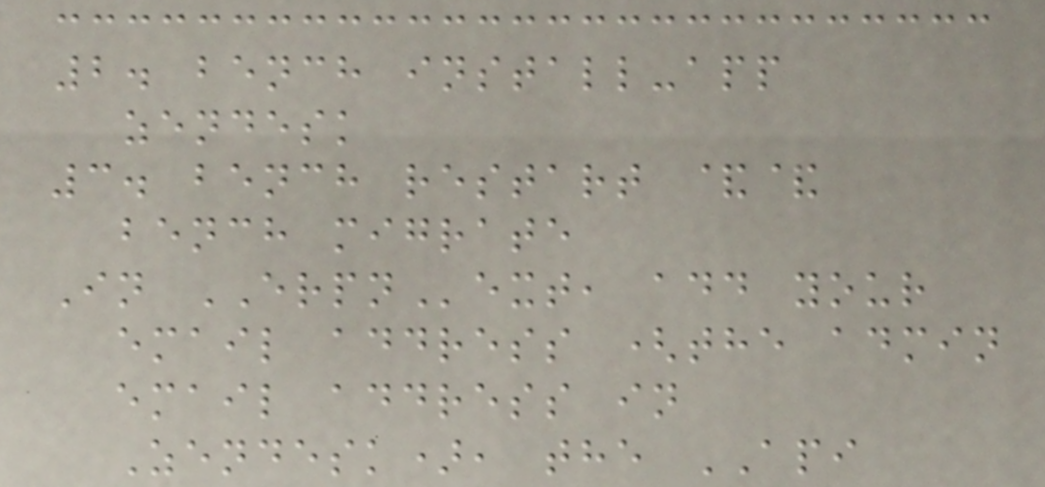2. bench install-app
zendesk
3. bench restart &&
bench migrate
In ERPNext, add your
email address (the admin
email address in
Zendesk), the API
